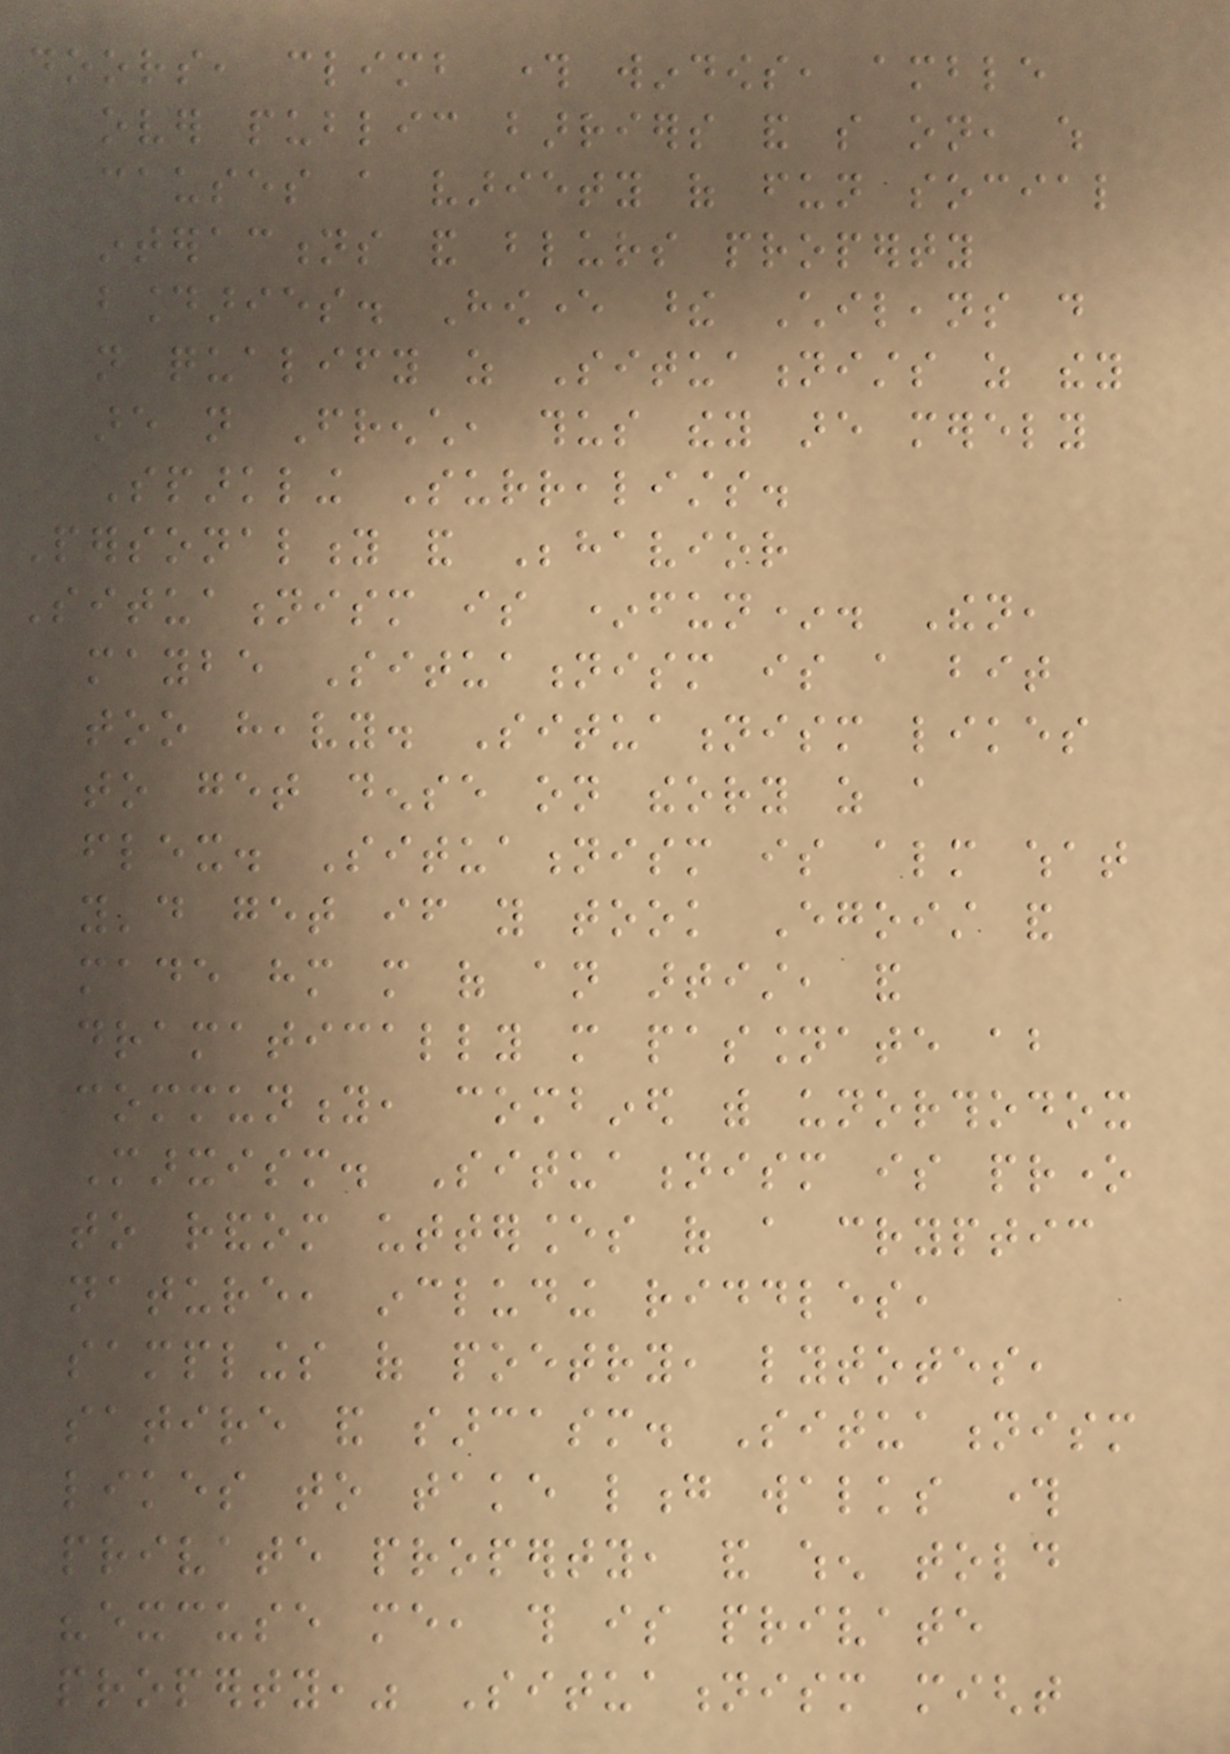doors, climb through windows, amble
over public barriers and so on, which
causes a variety of fun social
interactions and blurs property
boundaries. However these Chileans do
not qualify as Situationists as they
are not French, thus they are merely
Sparkling Surrealists.
Personality and Behavior
Situationism is *fun*. Then,
maybe Situationism is a bit
too heavy. Situationism likes
to get dense on theory as a
flex. Situationism is almost what
you'd get if you took Egoist and
made him more of an artist, and
dramatically more passionate about
community, combined with unorthodox
Marxism. Situationism is prone
to random utterances of a cryptic
nature, including riddles,
samplings of poetry, lytotes,
satire and sarcasm. Situationism
likes to take long walks through
private property, and when told
"excuse me, this is private
property," Situationism might
